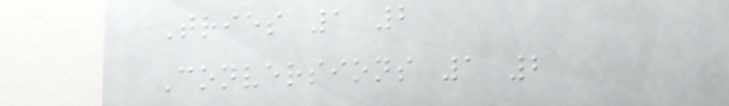Tries 1 2
Conversions 1 2
